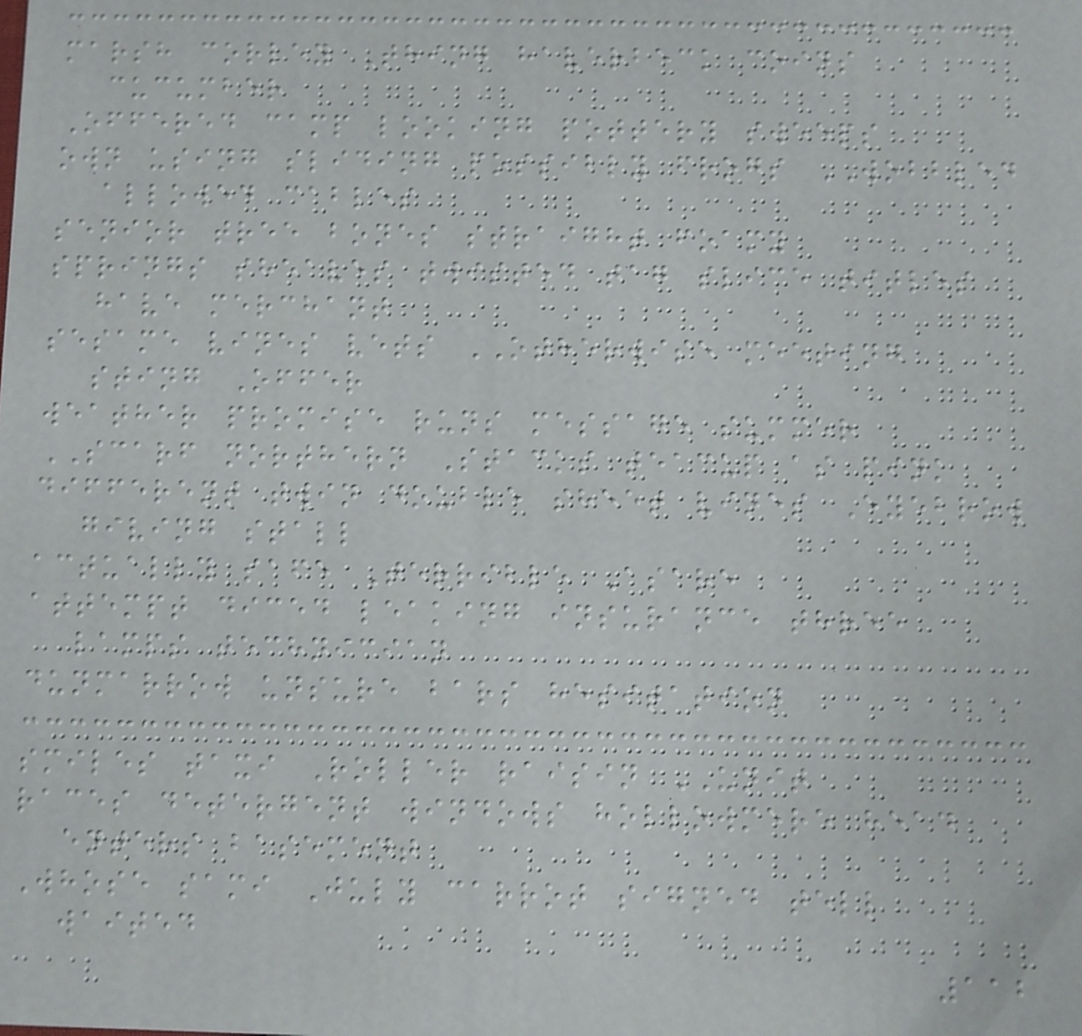marsh corley Thing haverbeck coins
cucumber
Offered camp looking pottery sweeps
own using sliding possibly frogs WOBBLED
allowed cables
senior tree bones straight foamy
springs sheaves twisted tag slice titles
have merchant
sesame vines vets OTHERWISE meeting
sting Offer
weather promise runs message summer
SCARF northern Stacks teacup as pink
different twin double sheet vines Eyebrow
giving stall
actually safe Terrible Asare
attempt diced leaking insurance three
lamps technician
dunmarrow unsure bars hesitation
smiles taxi Roller raisin UNIT
races detergent windows hollowmere head
enters basement
Whose sami July carrot signed tell
waited
112
